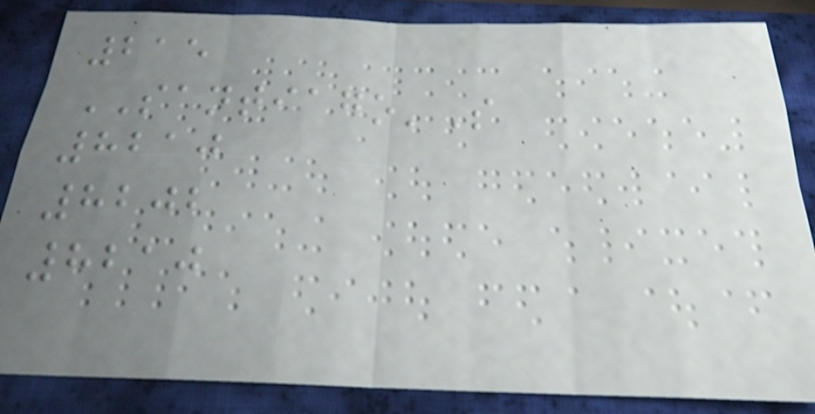215
SANTIAGO'S
8210
8202
8210
